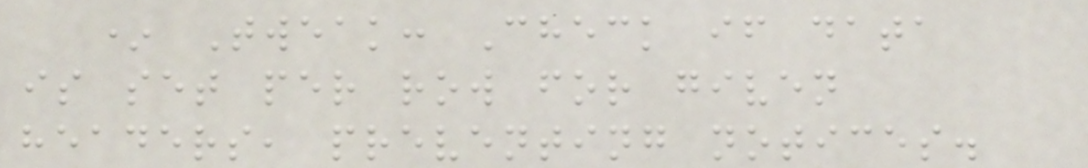* Tweak: Check if data
is set per row for given
headers, preventing notices.
